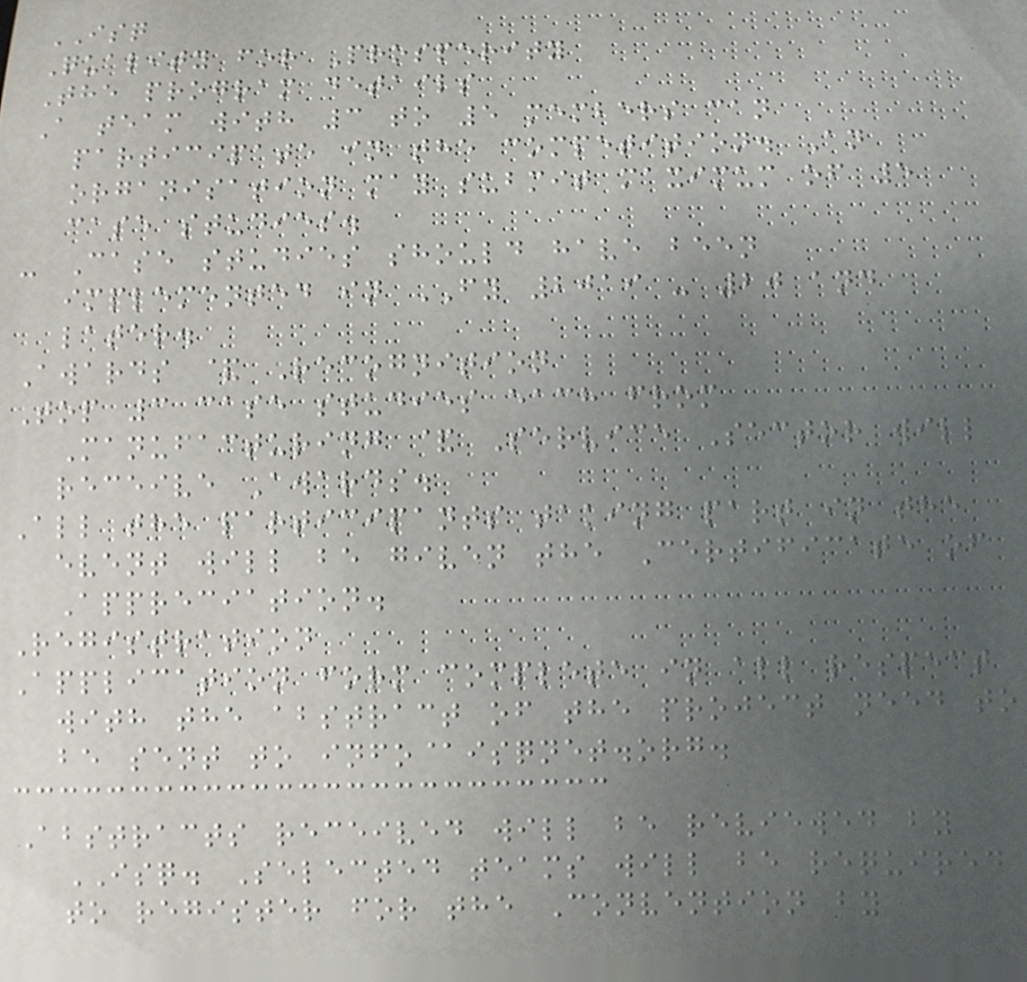ISQ
Quality for Prosperity
The program details
A team with 3 to 5 members can
participate in the competition. An
organisation may submit maximum of 5
case studies.
- Case studies should have been
implemented in FY 2019 - 20 and
later.
Awards & Recognition
Top 3 case studies each from
Manufacturing & Service Sector will
receive Awards.
All the participants taking part in the
event will be given the Certificate of
Appreciation.
Registration
Application form complete in all respect
with the abstract of the project need to
be sent to info@isqnet.org.
Abstracts received will be reviewed by
ISQ. Selected teams will be required
to register for the Convention by
